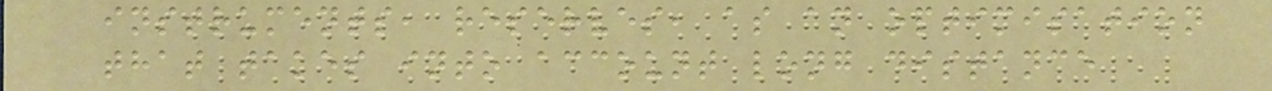instruments, reserves, as an optimisation
that takes into account long distance
